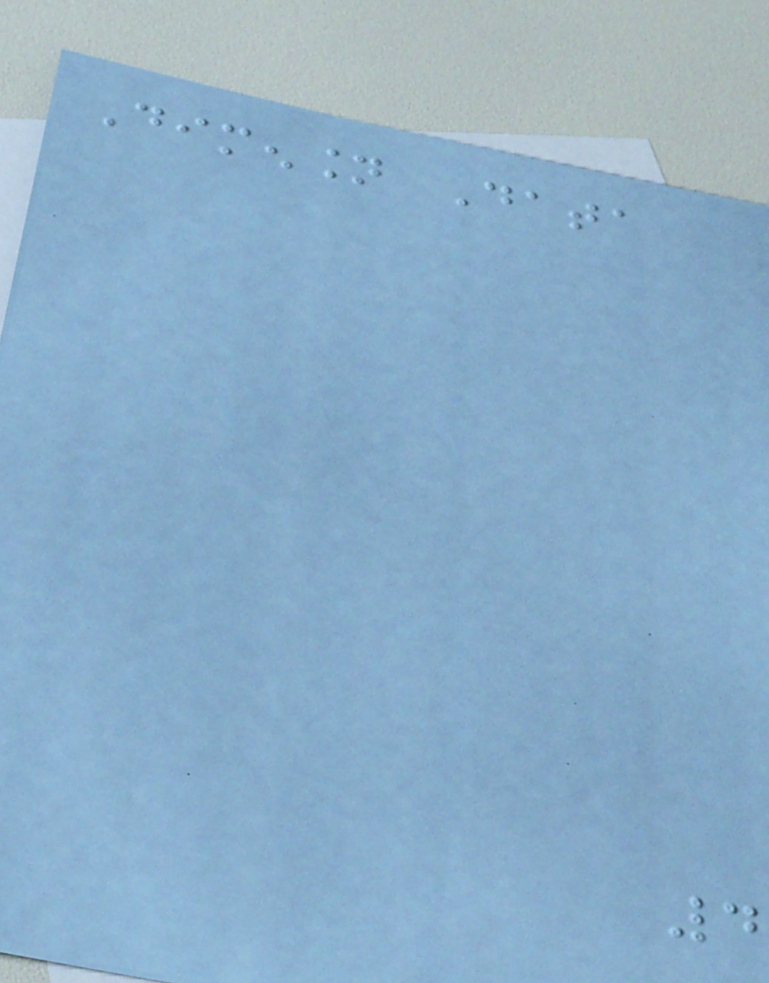Dimension Data
4
